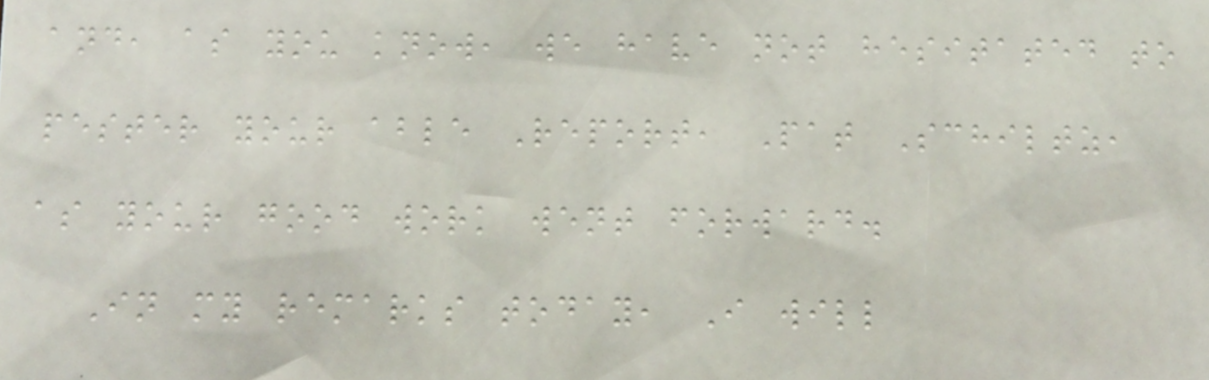and, as you know, we have not hesitated to
pester your able Report, Pat Schiltz,
as your good work went forward.
In my remarks today, I will
